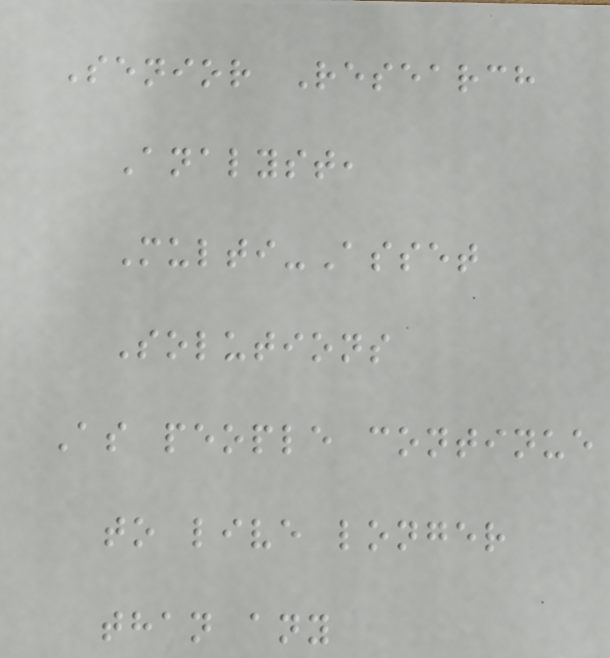Senior Research
Analyst,
Multi-Asset
Solutions
As people continue
to live longer
than any
